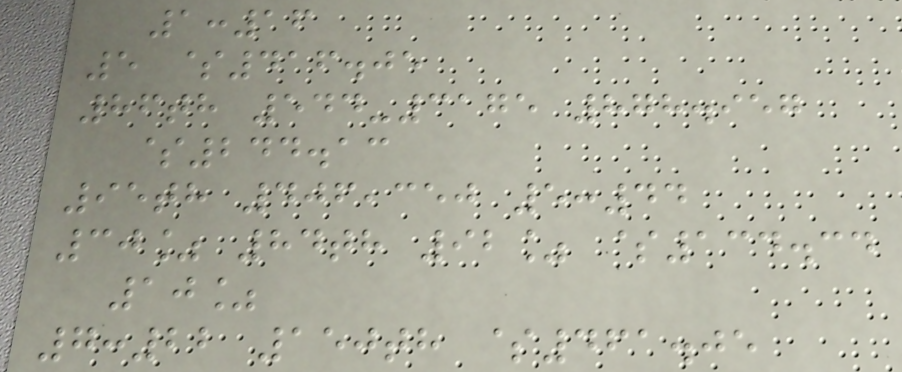1:16
5 $416.05
86th 544-3175 878.957
$244.13
95th 406,350 5:44
30% 84th 92% $134.34
10%
7:22 150th $461.05
